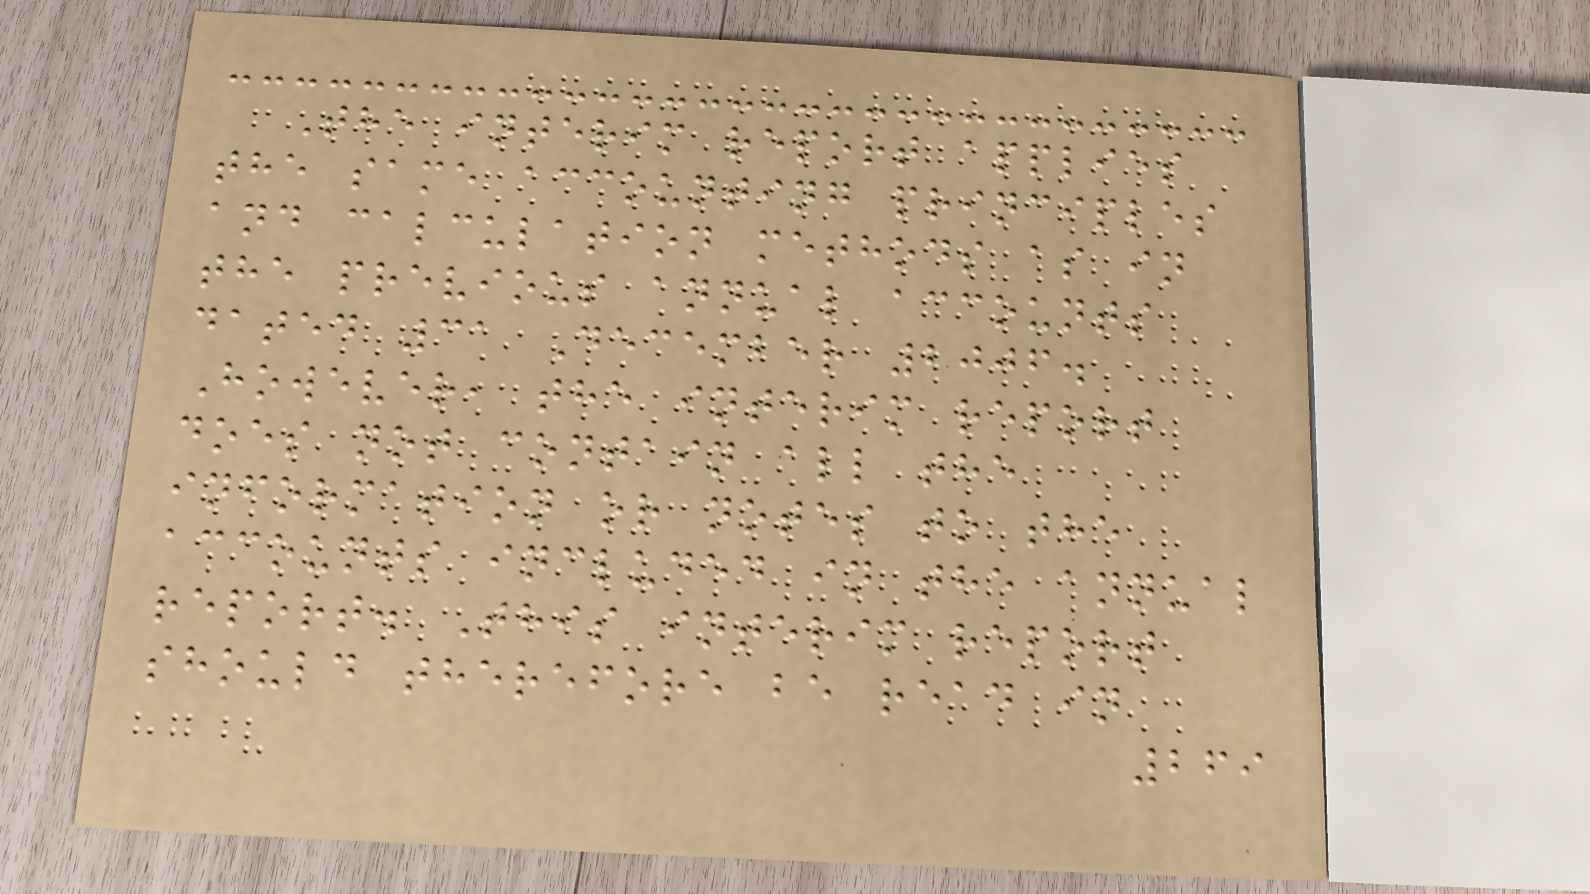The interim report applies
the same accounting principles
and calculation methods as in
the previous annual accounts
dated 31 December 2006.
However, the interim report
does not contain all the
information or notes to the
accounts included in the annual
report. This interim report
should therefore be read in
269
